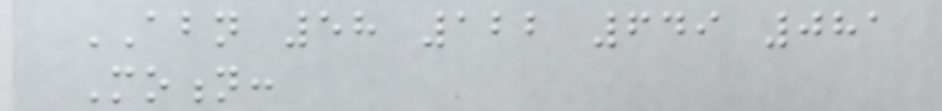ABN 58 122 649 081
Motion:
